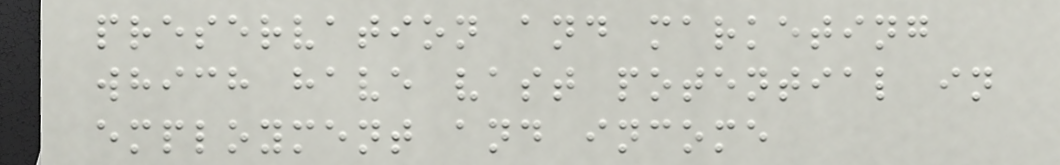preservation and marketing
which have vast potential in
employment and income
